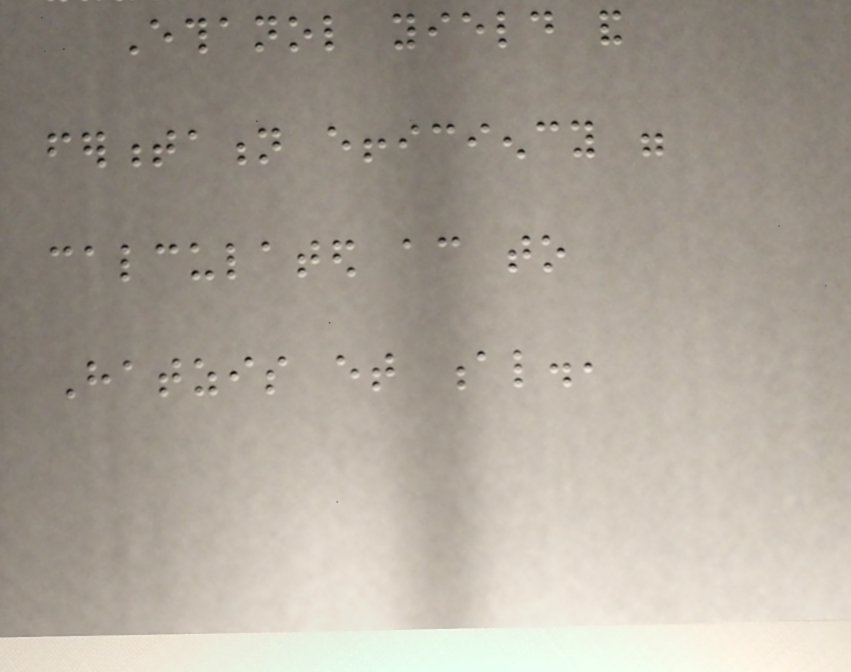Ethanol yield and
fermentation efficiency were
calculated according to
Hatzis et al.,
